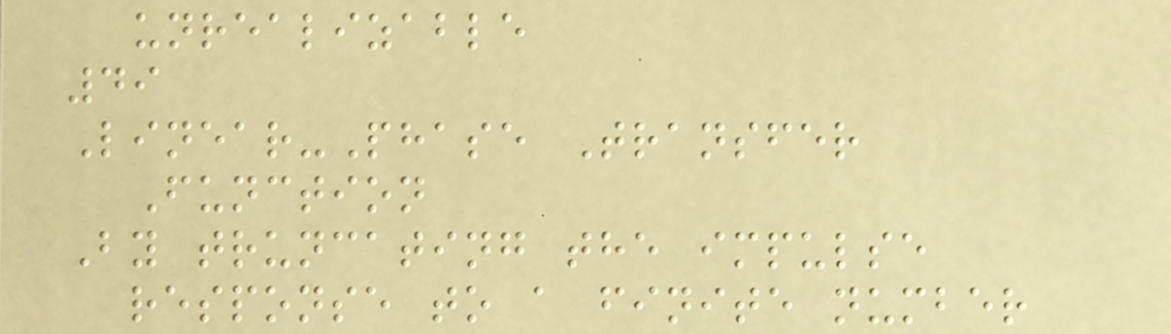unrealizable
49
Linear-Phase Transfer
Function
By truncating the impulse
response to a finite number
